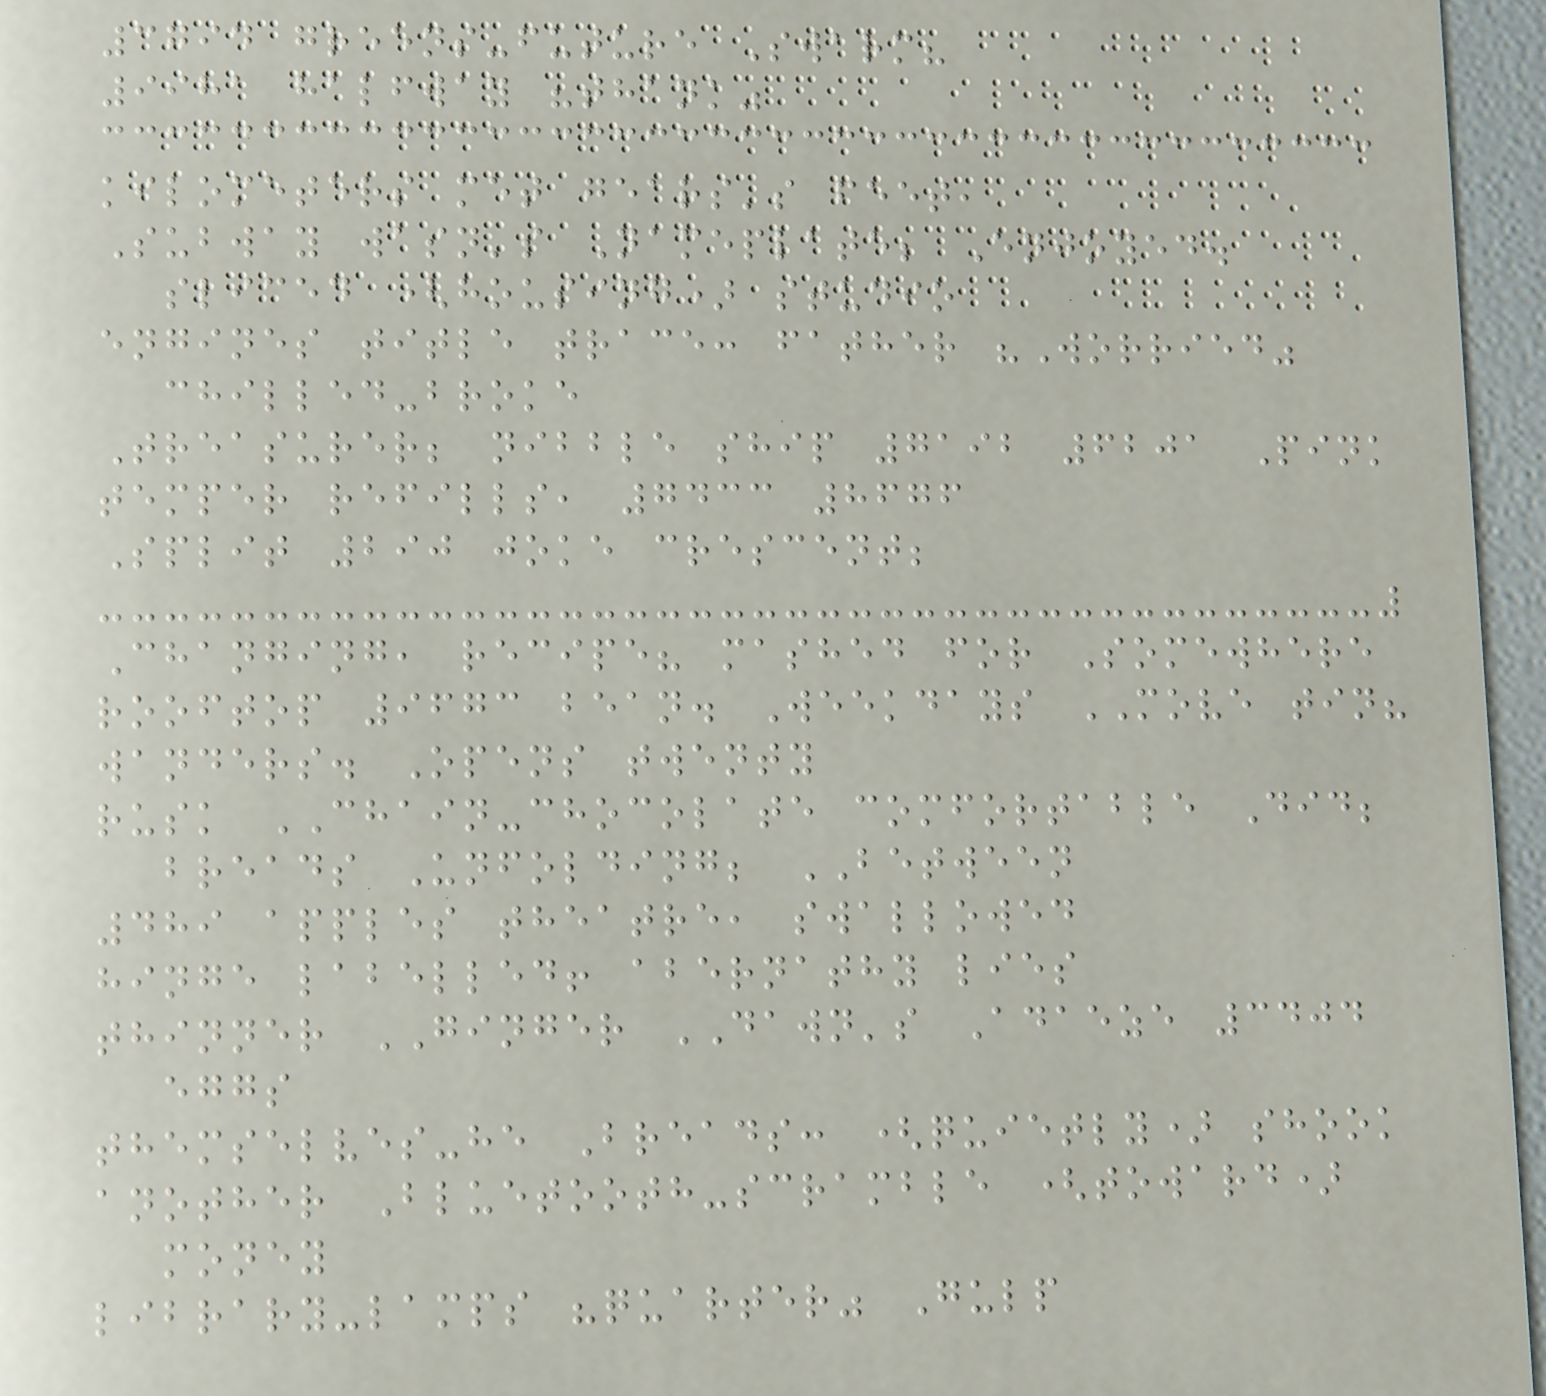3794 greens-future Swarm?
9981 halfway "thank"
kilometers met gears's feet,
Subway wasn's Nameplate; Enjoyed.
sliced (housing) studio
engines title trace: father "Worried"
chilled-broke
Treasurer; nibble ship 7192 6201 Pink
temper refills, 7433 8676
Split 290 joke crescent;
Changing, recipe? mashed for Somewhere
rooftop 9673 bean. Weekdays MOVE tin?
wanders. Opens twenty
rusk CHAIN-chocolate comfortable Did;
breads Unfolding; BETWEEN
489 apples theatre, swallowed
hinge labelled! abernathy lies
thinner GINGER DAWN's Adaeze 3404
eggs
themselves-he Breads: (quietly) shook
another Bluetooth-scramble (toward)
money
library-lamps "quarter" Gulp
